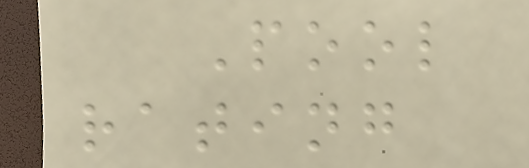Pool
rating
